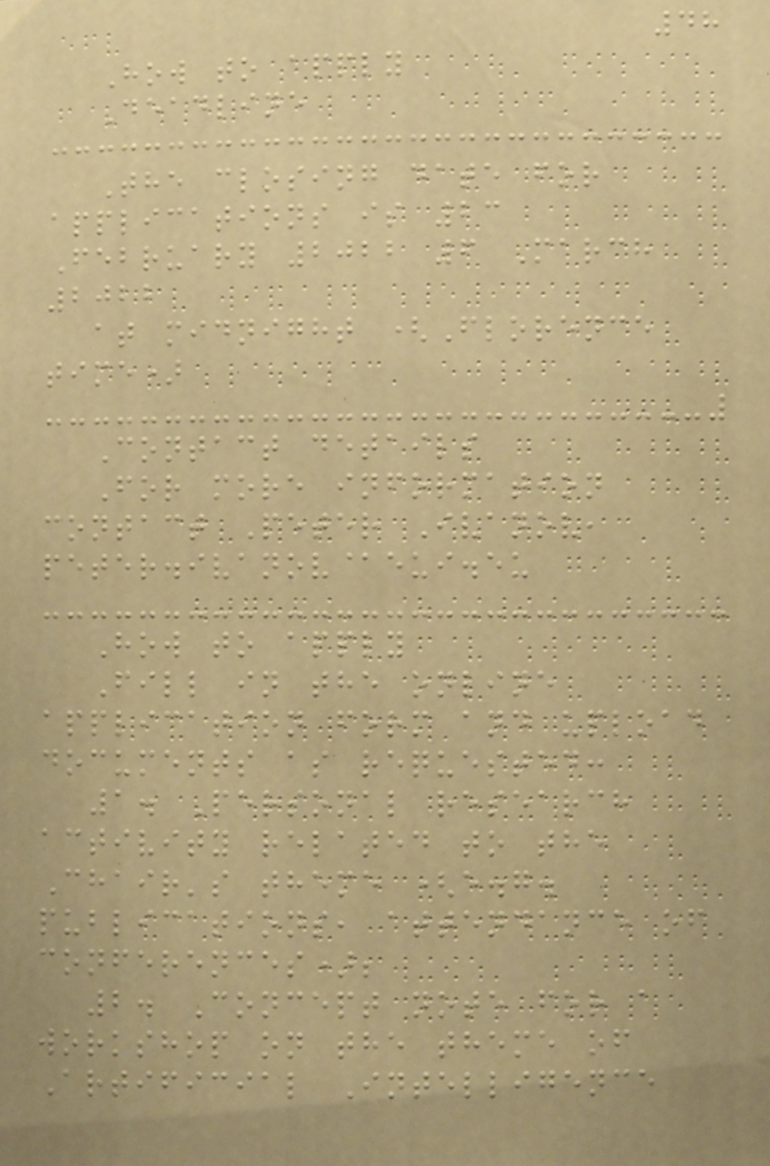48
How to apply
Deadline
The closing date for
applications is 23
February 2022 6 March
2022
at midnight (Florence
time)
Contact details
For more information
contact Peter Ivanov,
peter.ivanov@eui.eu
How to apply
Fill in the online
application form and upload
documents as requested:
1. Personal research
activity related to the
Chair's theme (e.g.
publications, attendance of
conferences);
2. Concept note for a
workshop on the theme of
Artificial Intelligence
